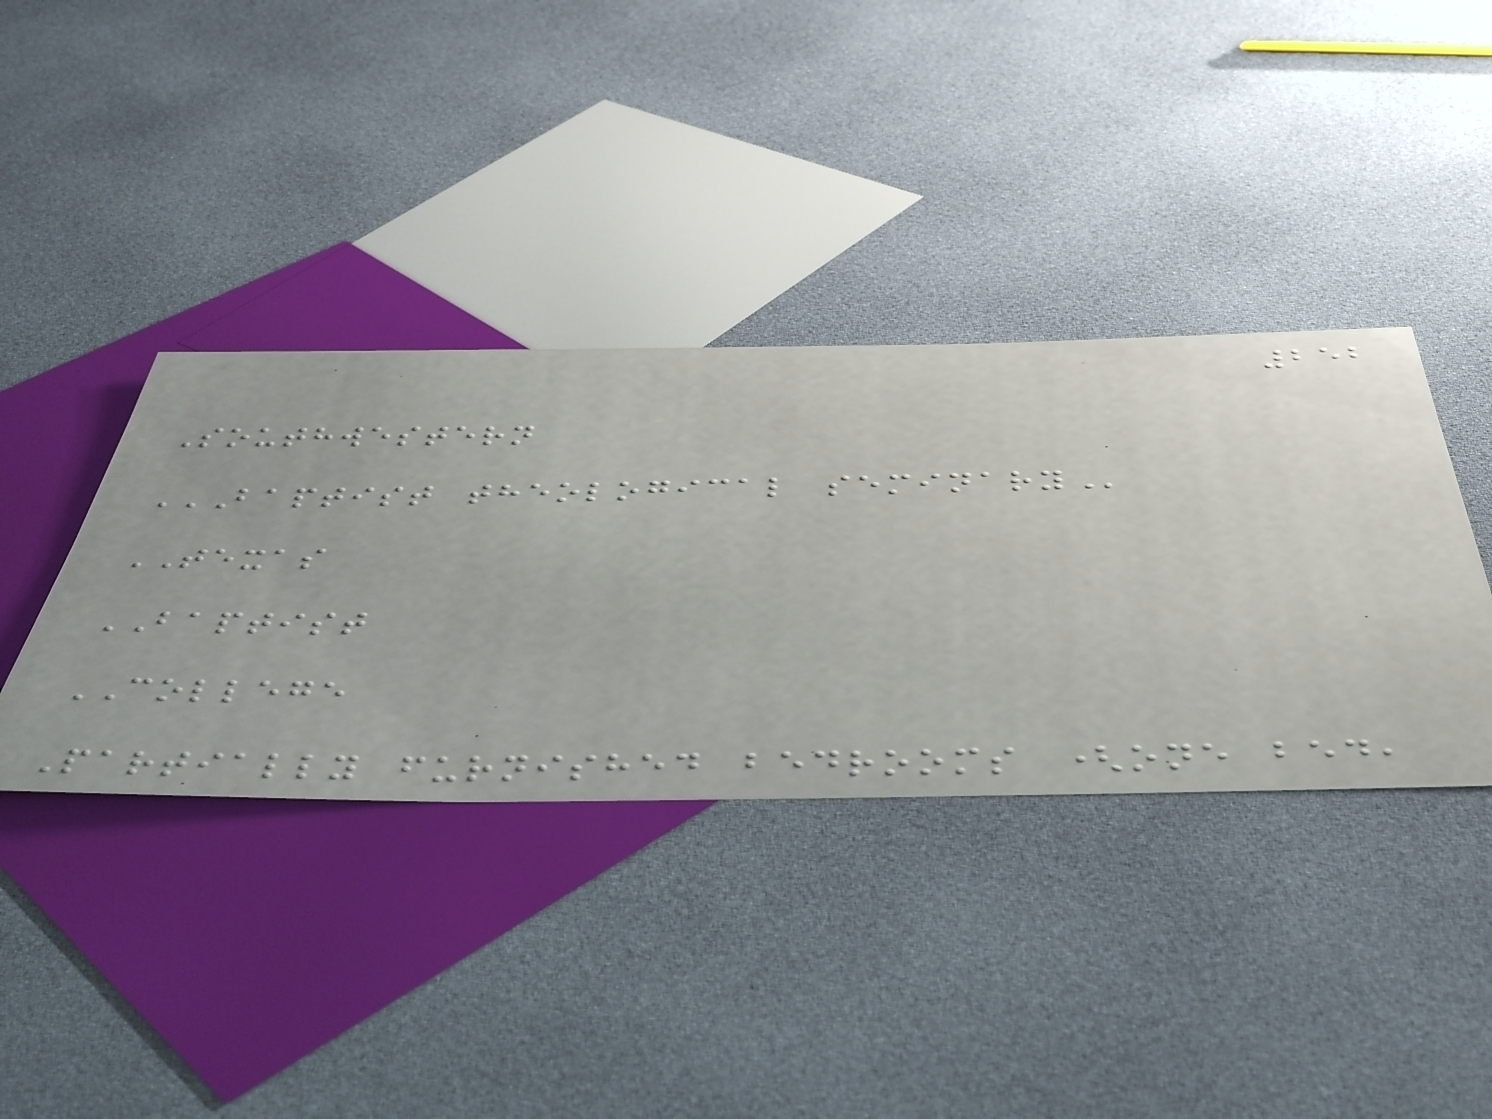252
Southwestern
BAPTIST THEOLOGICAL SEMINARY
TEXAS
BAPTIST
COLLEGE
Partially furnished bedrooms (one bed,
